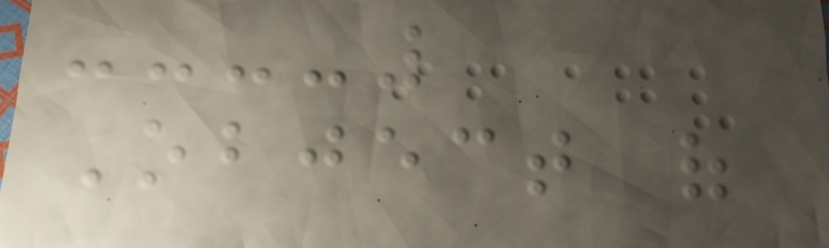Object of
